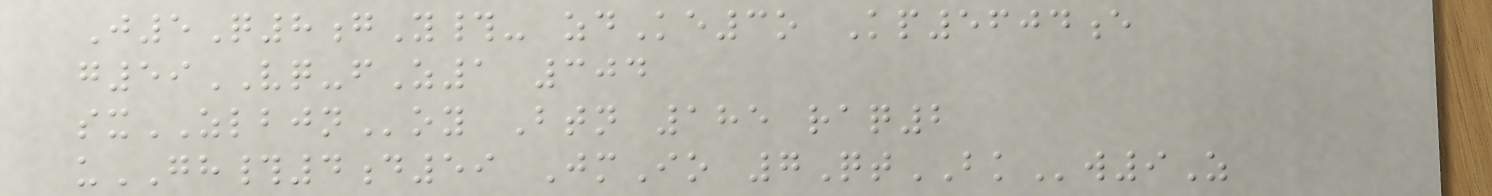J5Q8gY#- zdKe3o Kp5604e
g59VQ-fZ1 304
sxZLBJNoy Btn 185 raq2
uGH#4d59 JmIo 7QtBKw9Z
